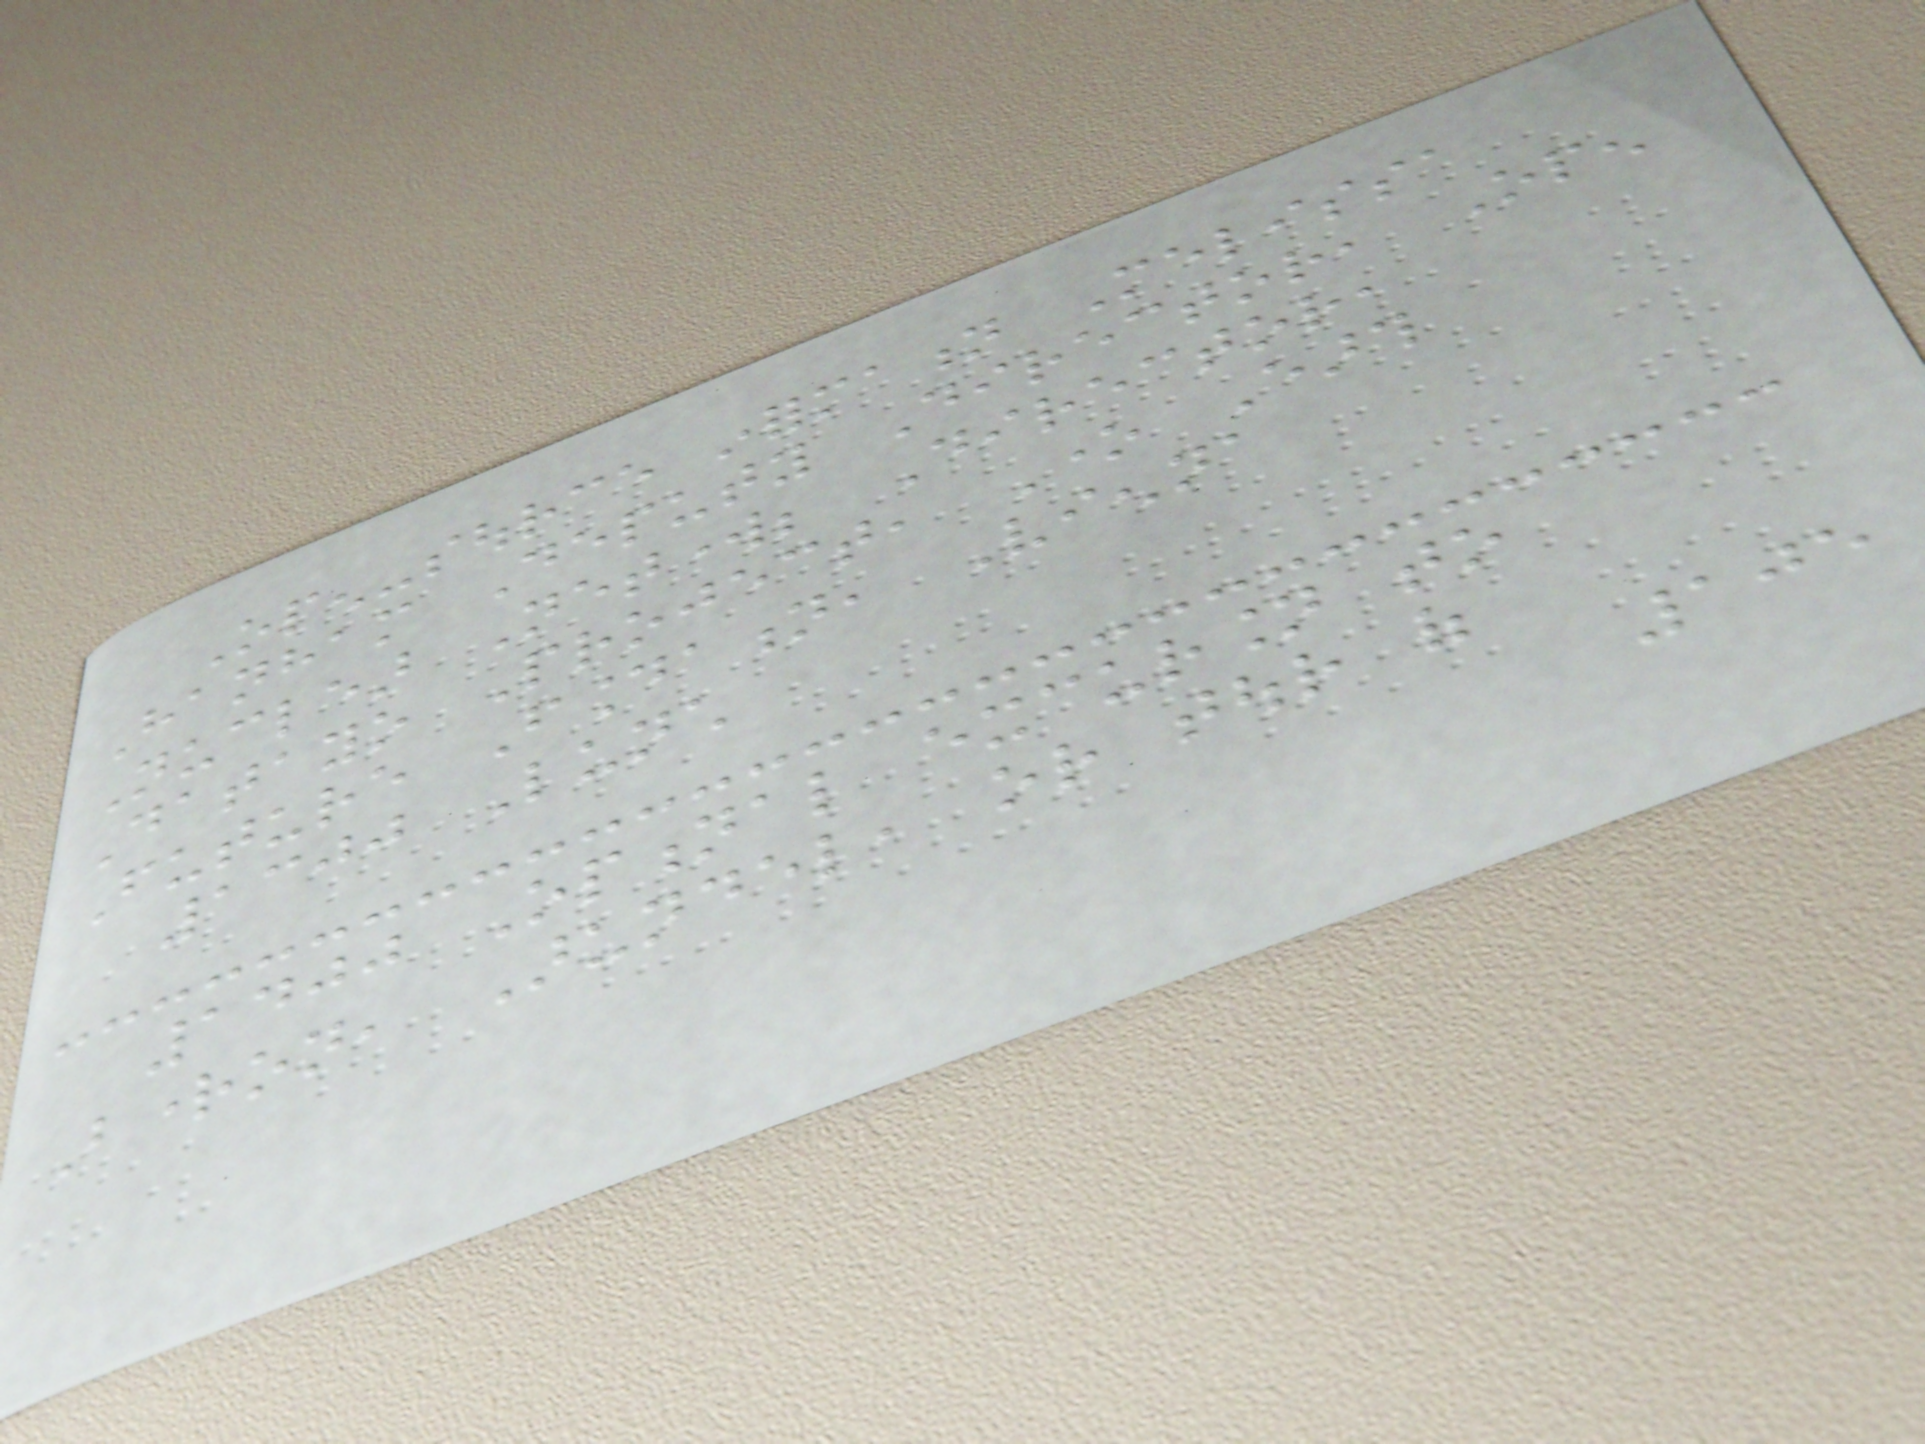Open-source information Melissa
Hanham Deputy Director, Open
Nuclear Network; Director,
Datayo Project, One Earth
Future Foundation, Vienna
1300 Lunch
1400 Optional excursion to
Brighton, Arundel, or tour of
105
